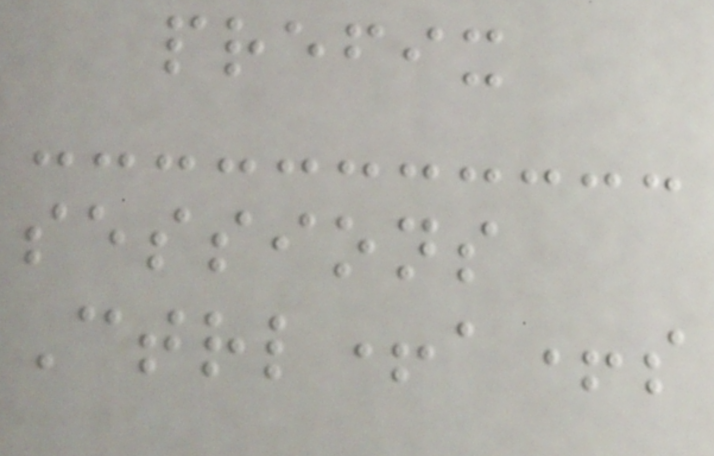prefix
sessions
Ctrl+a+s
